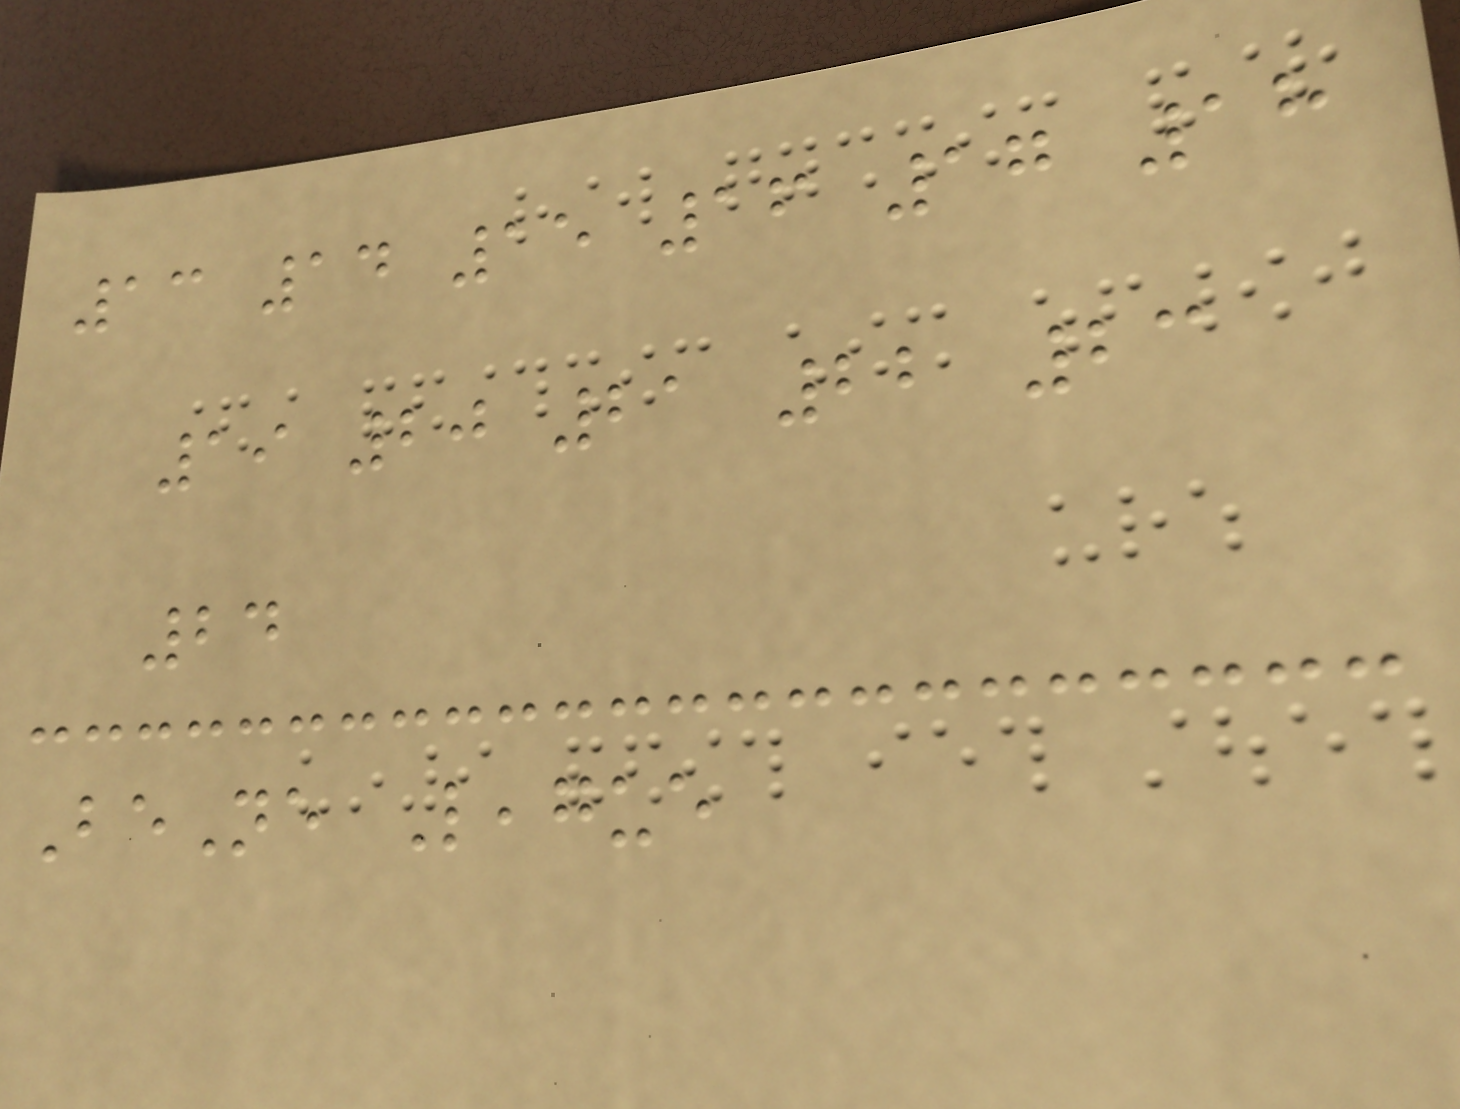13 14 15 16 17 18
19 20 21 22 23
24
BeNe League
